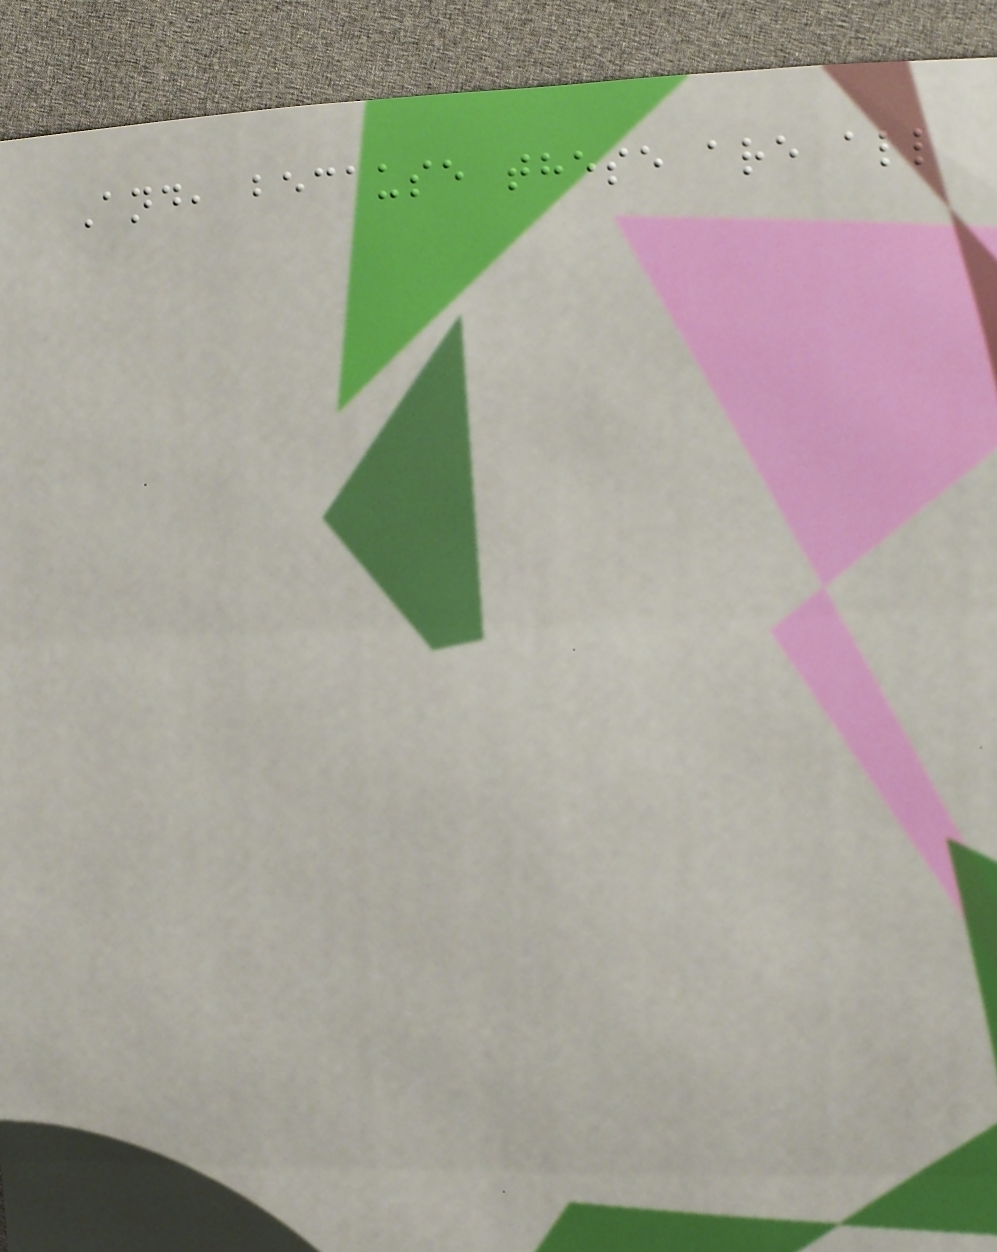And, because these are all
